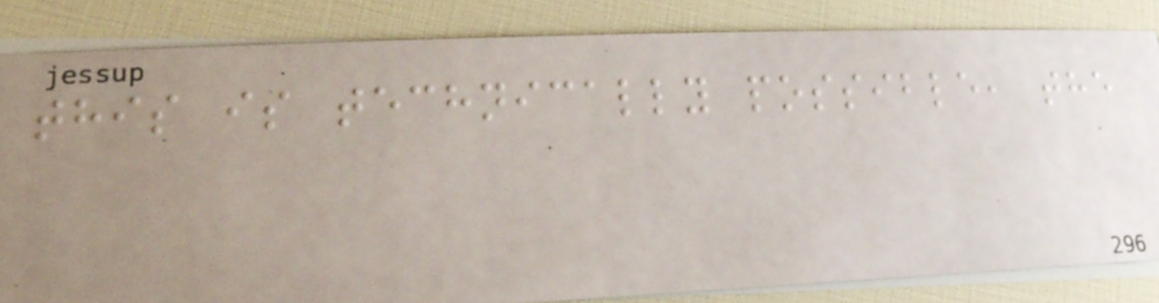this is technically possible, the
